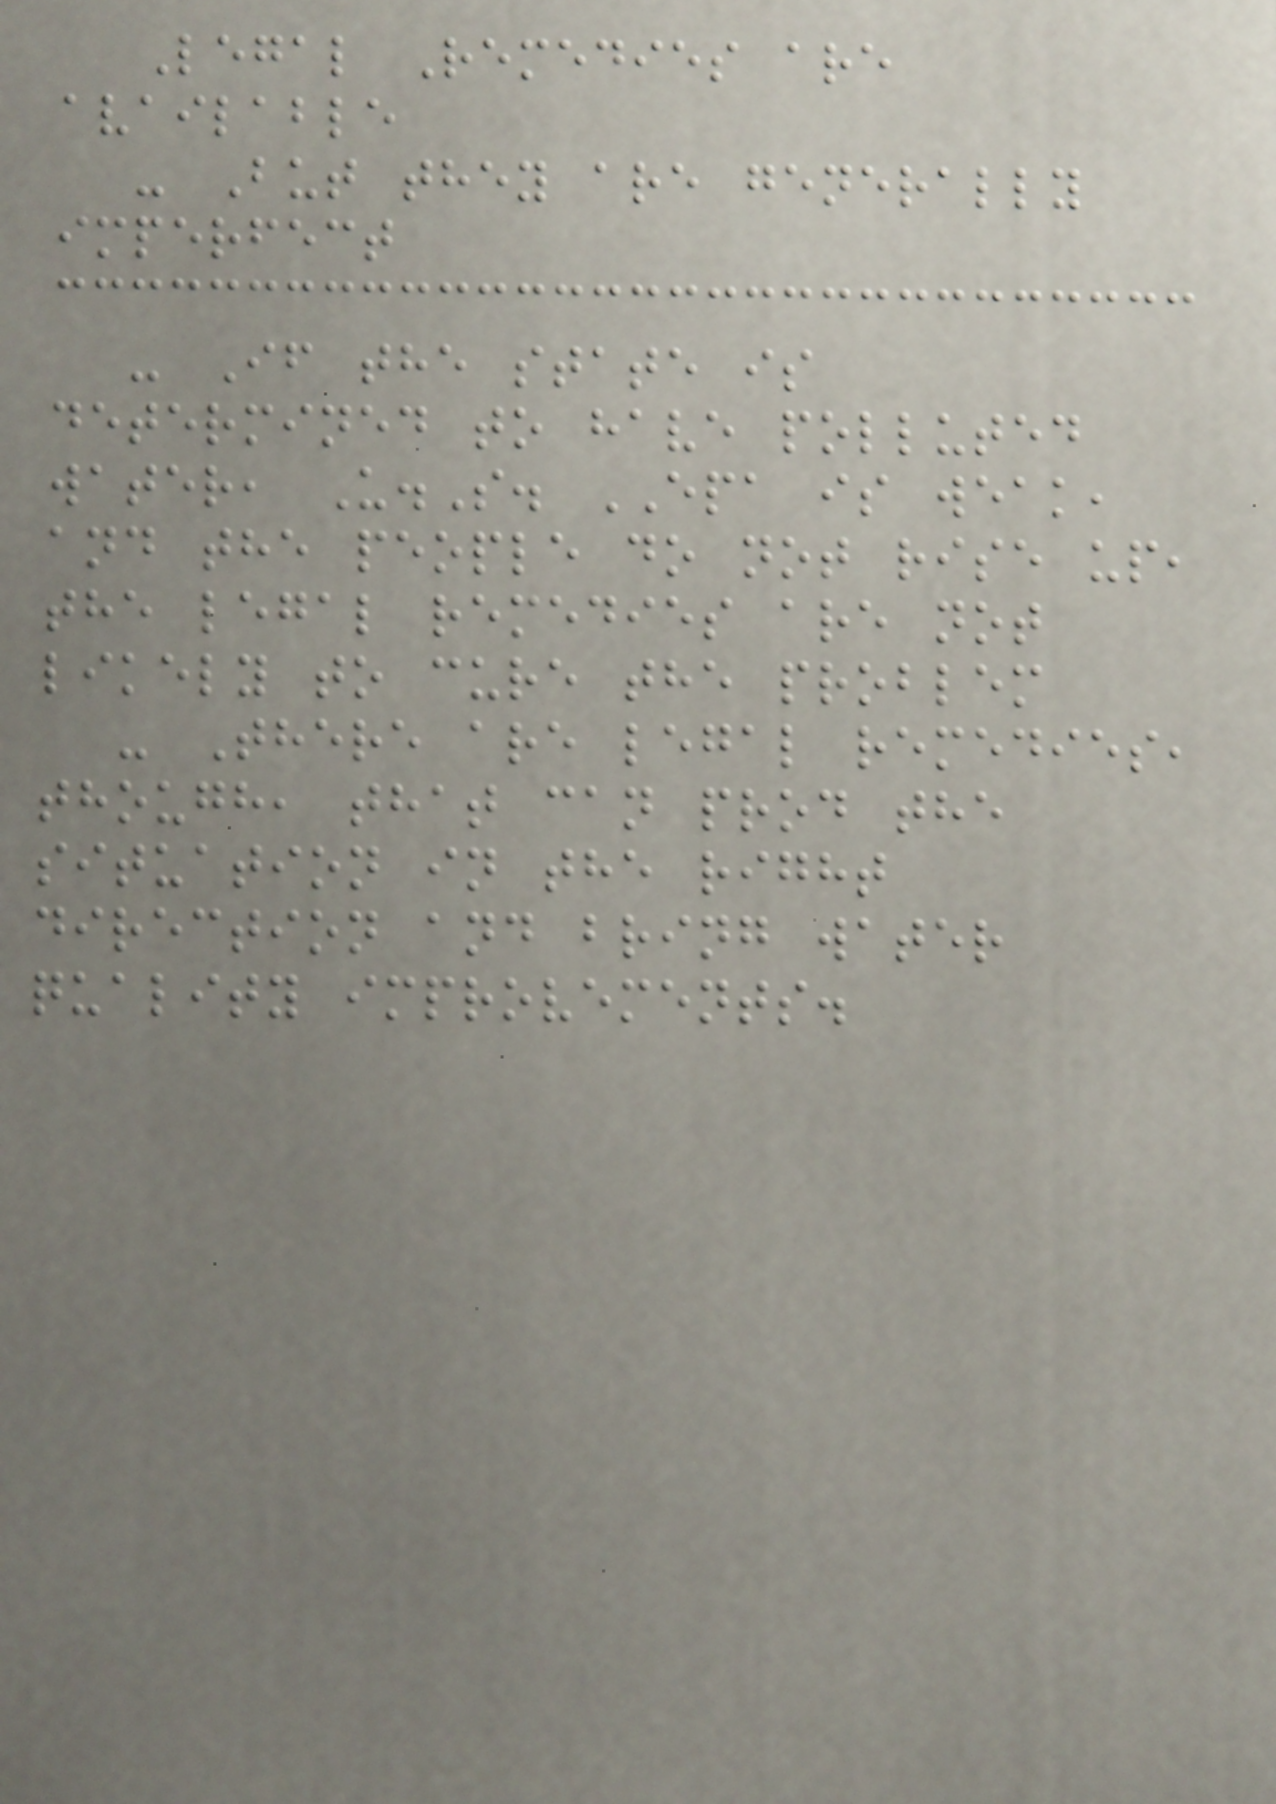Legal Remedies are
available
- But they are generally
imperfect
- If the state is
determined to have polluted
water, U.S. EPA is weak,
and the people do not rise up,
the legal remedies are not
likely to cure the problem
- There are legal remedies,
though, that can prod the
situation in the right
direction and bring water
quality improvements.
